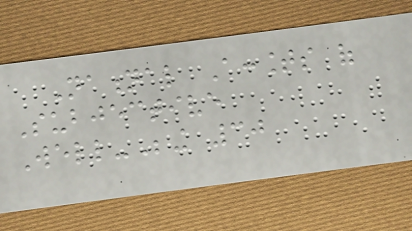National Accounts of
Subjective
Well-Being 30
